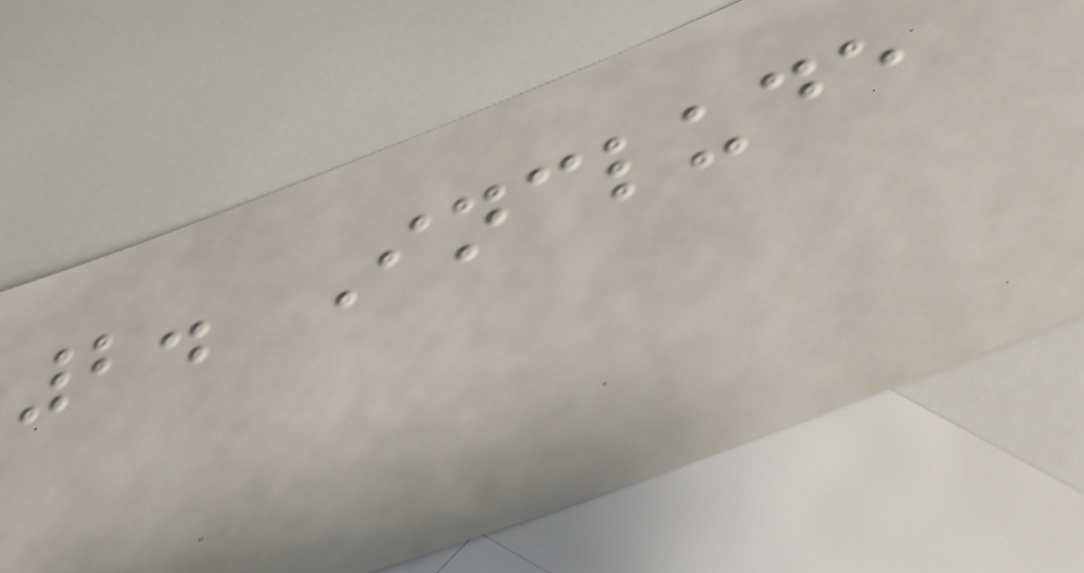2. Include
